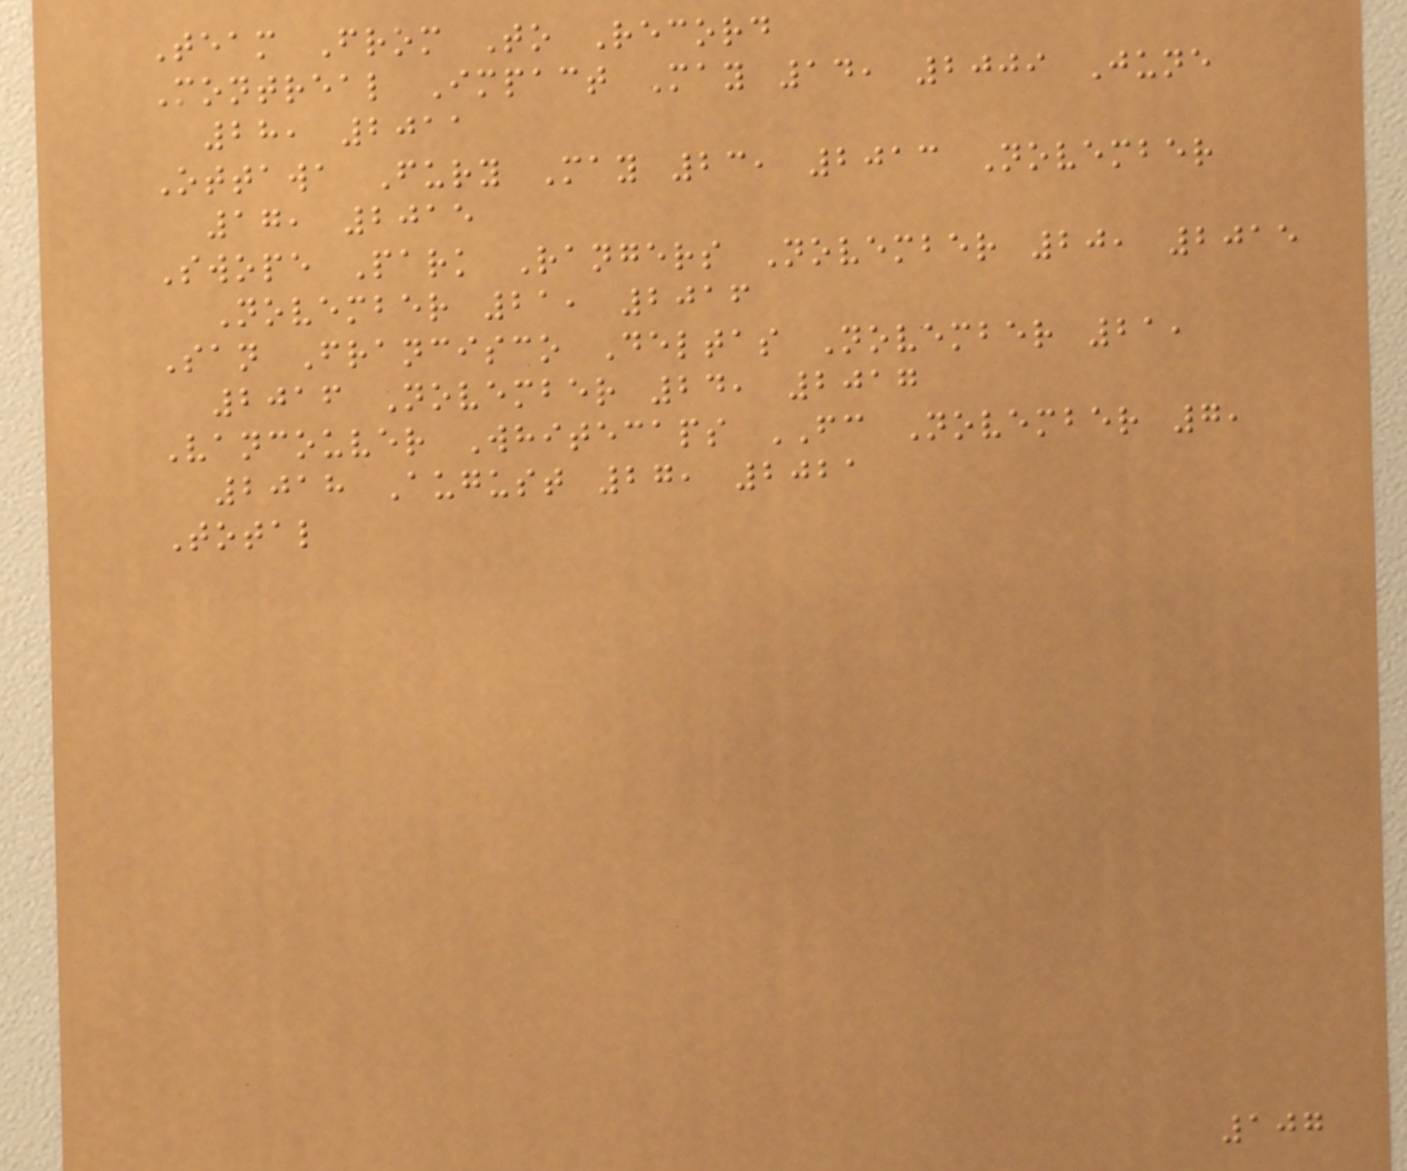Team From To Record
Montreal Impact May 14, 2009 June
28, 2011
Ottawa Fury May 23, 2013 November
17, 2015
Swope Park Rangers November 20, 2015
November 21, 2016
San Francisco Deltas November 21,
2016 November 24, 2017
Vancouver Whitecaps FC November 7,
2018 August 27, 2021
Total
107
